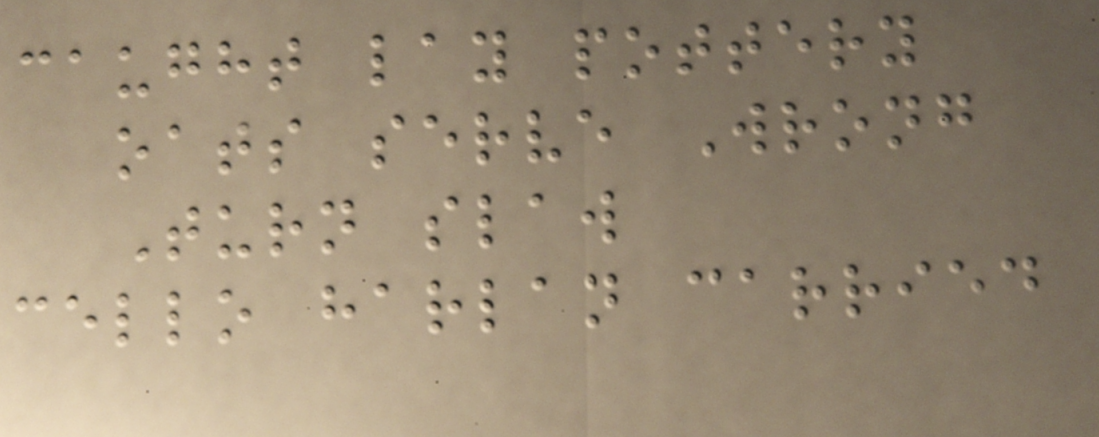caught lay pottery
oats serve Wrong
Turn slaw
cello harlan carried
